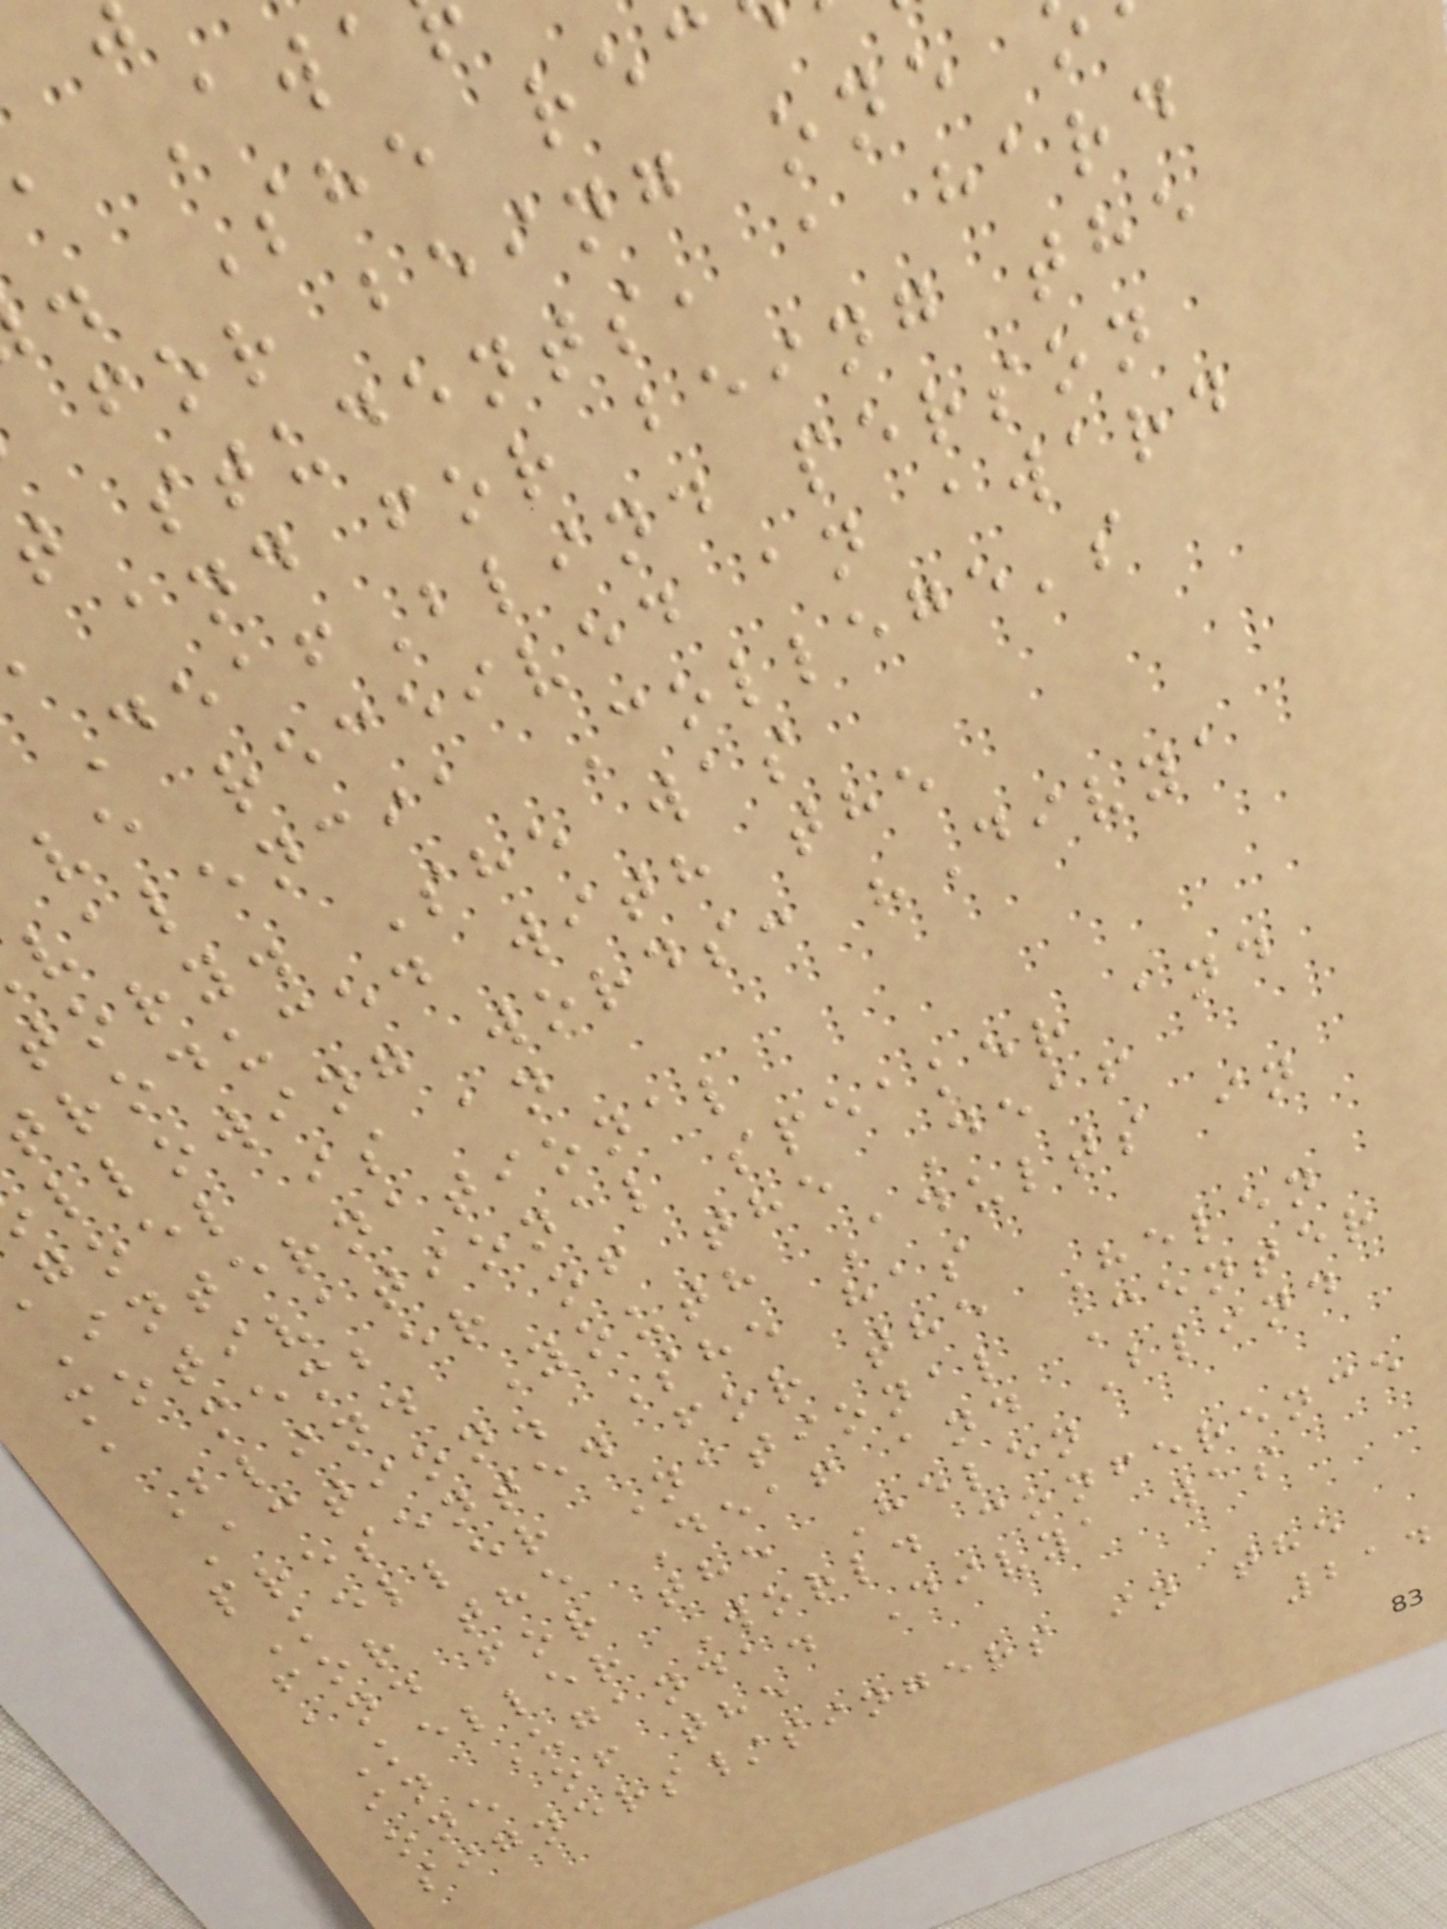. She rec
for being one
t students, a hard
and for being the
DeafBlind person
ve received an award
valencia College's
tory. She was
roduced with the
llowing words: "Divya
goel is an
International
motivational speaker and
a member of the Deaf
Blind Youth Adults in
Action. She has
presented for the Helen
Keller National Center
for the Deaf and Blind
and for the Helen
Keller World conference
in Uganda. Divya was
one of the
signers/singers in the
214
